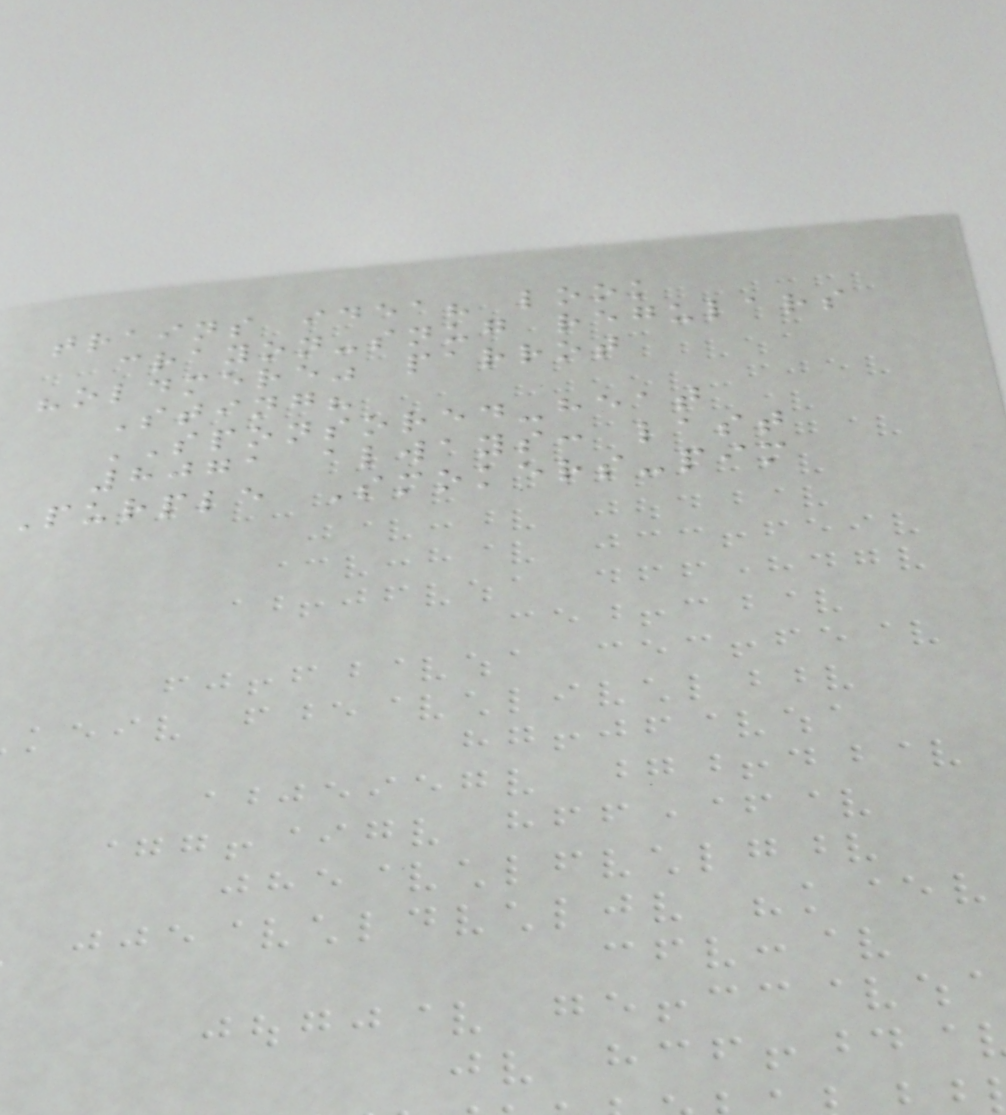trains idea? look
crayon-snug regulars
"oldmere" parrot
Sting?
SPONSORED-heat
8071 always: last
Purple Smokers-pim
